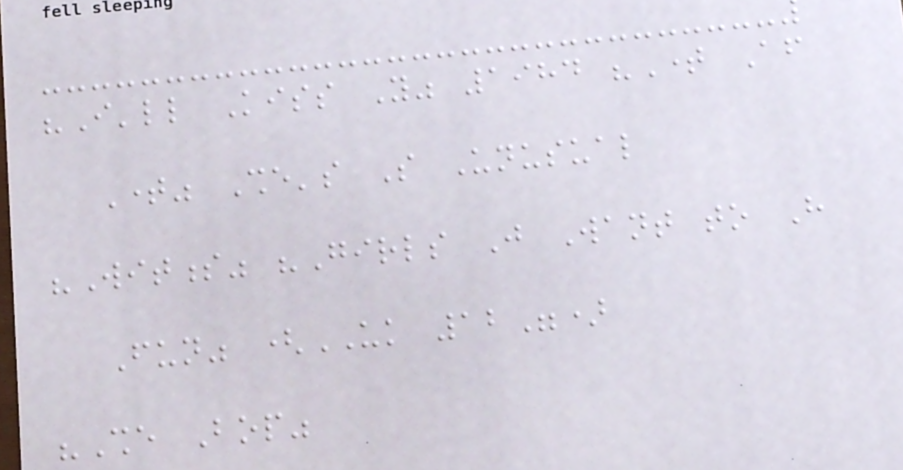"I'll Kiss You" 1984 "Time After
Time" She's So Unusual
"Witness" "Girls Just Want to Have
Fun" (UK 12")
"She Bop"
